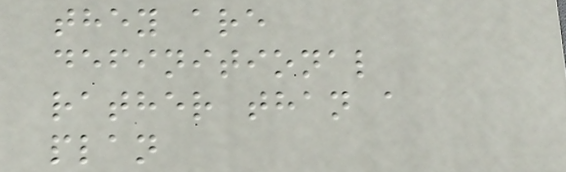they are
definitional
rather than a
plan
